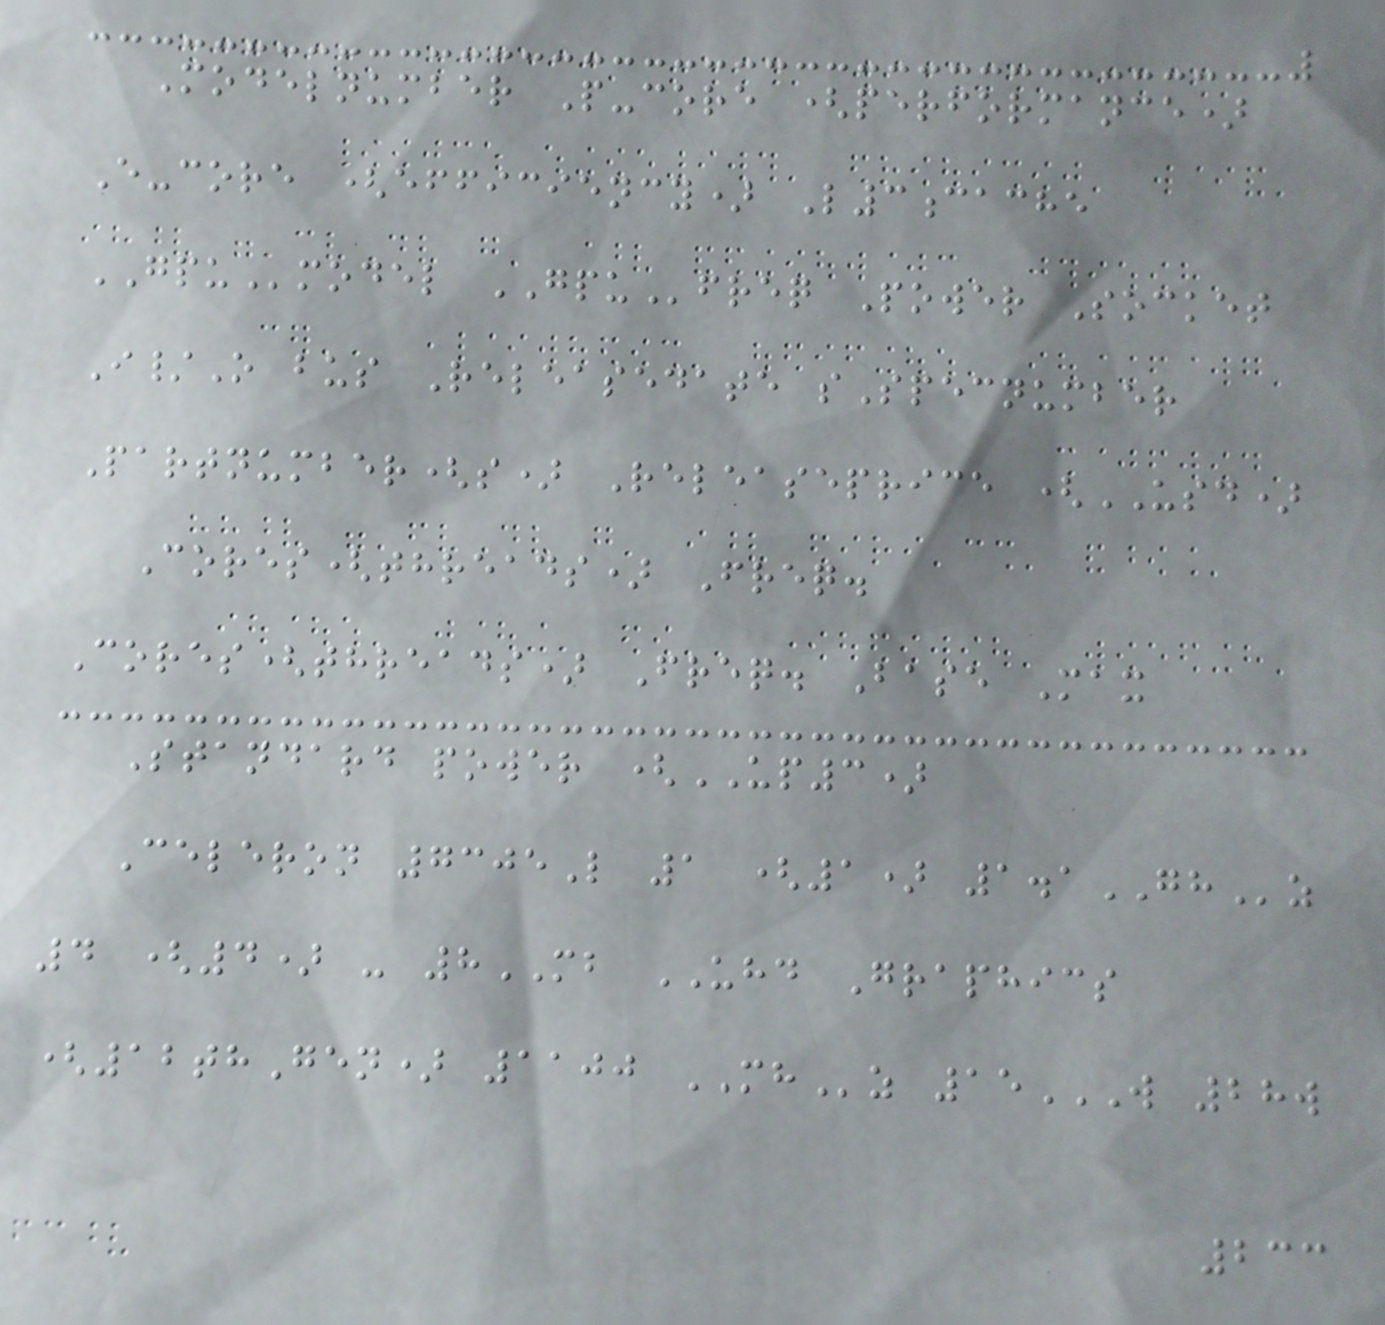Modelnumber P-core (performance)
E-core (efficiency) L3cache
GPUmodel GPUfreq Power Socket
I/O bus Releasedate sSpecnumber
Partnumber(s) Releaseprice (USD)
Cores(threads) Freq.
Cores(threads) Freq. Base Max
Standard power (UP3)
Celeron 7305L 1 (1) 1.1GHz
4 (4) - 8MB UHD Graphics
(12thGen) 1100 MHz 15W 28W
233
